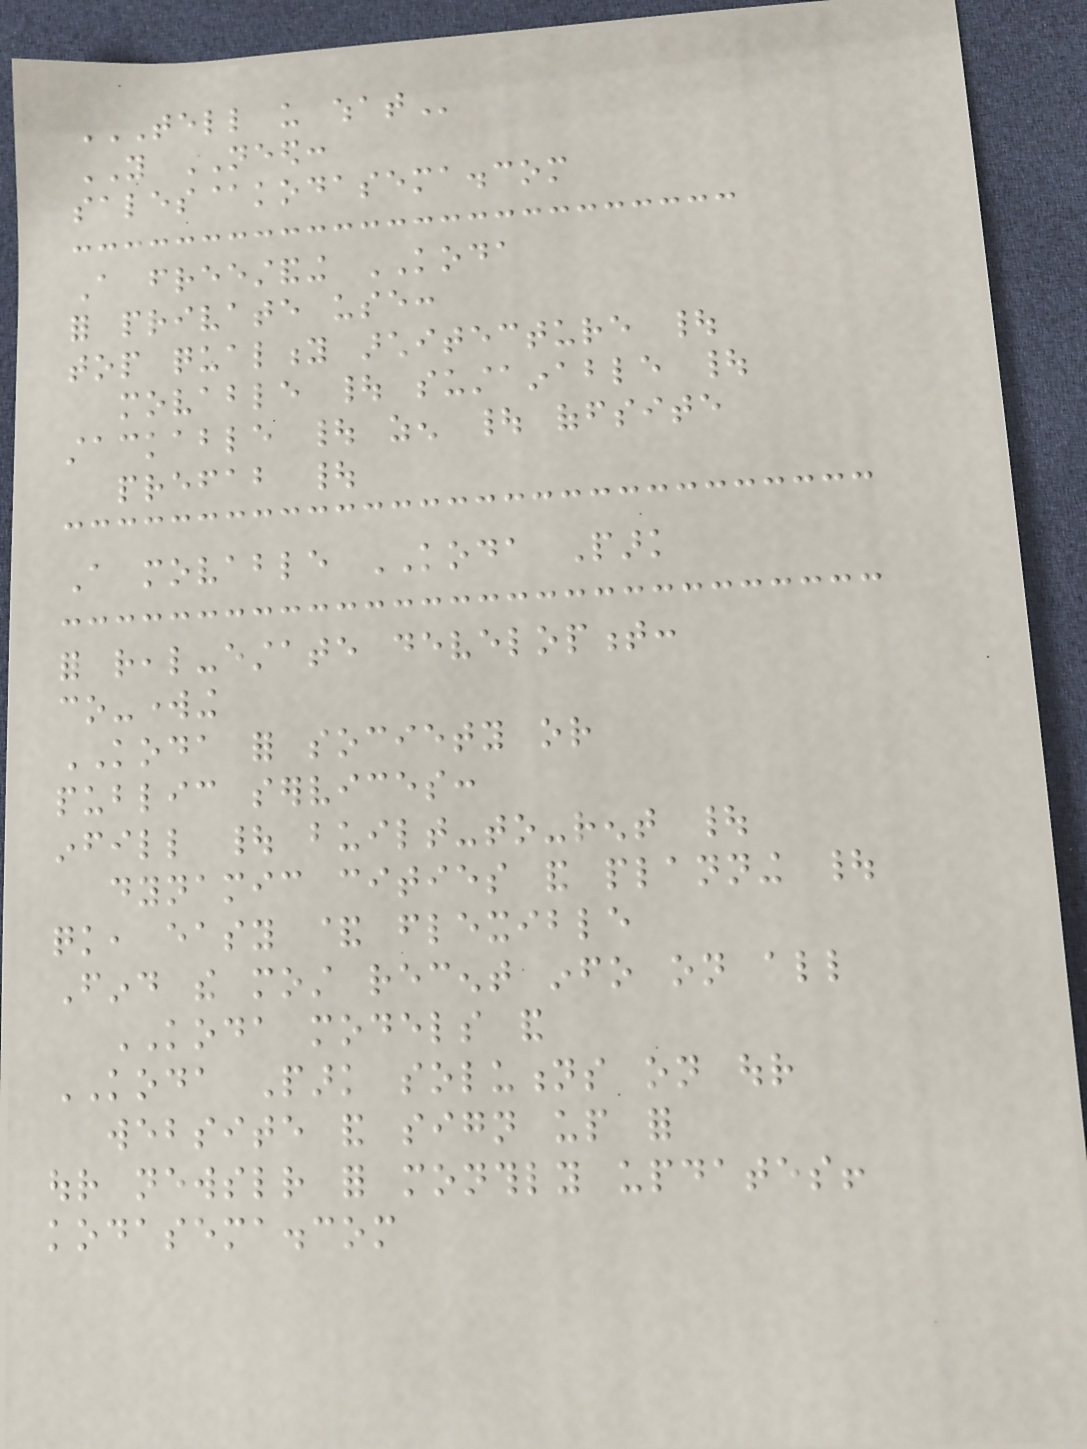TELL US WHAT
YOU NEED:
sales@kodasema.com
A freestanding KODA
for private use:
top quality architecture |
movable | sustainable |
stackable | zen | offsite
prefab |
A movable KODA Park
for real-estate development:
co-working
KODA for society or
public services:
infill | built-to-rent |
dynamic cities and planning |
quick, easy & flexible
Find the most recent info on all
KODA models and
KODA Park solutions on our
website and sign up for
our newsletter for monthly updates!
kodasema.com
